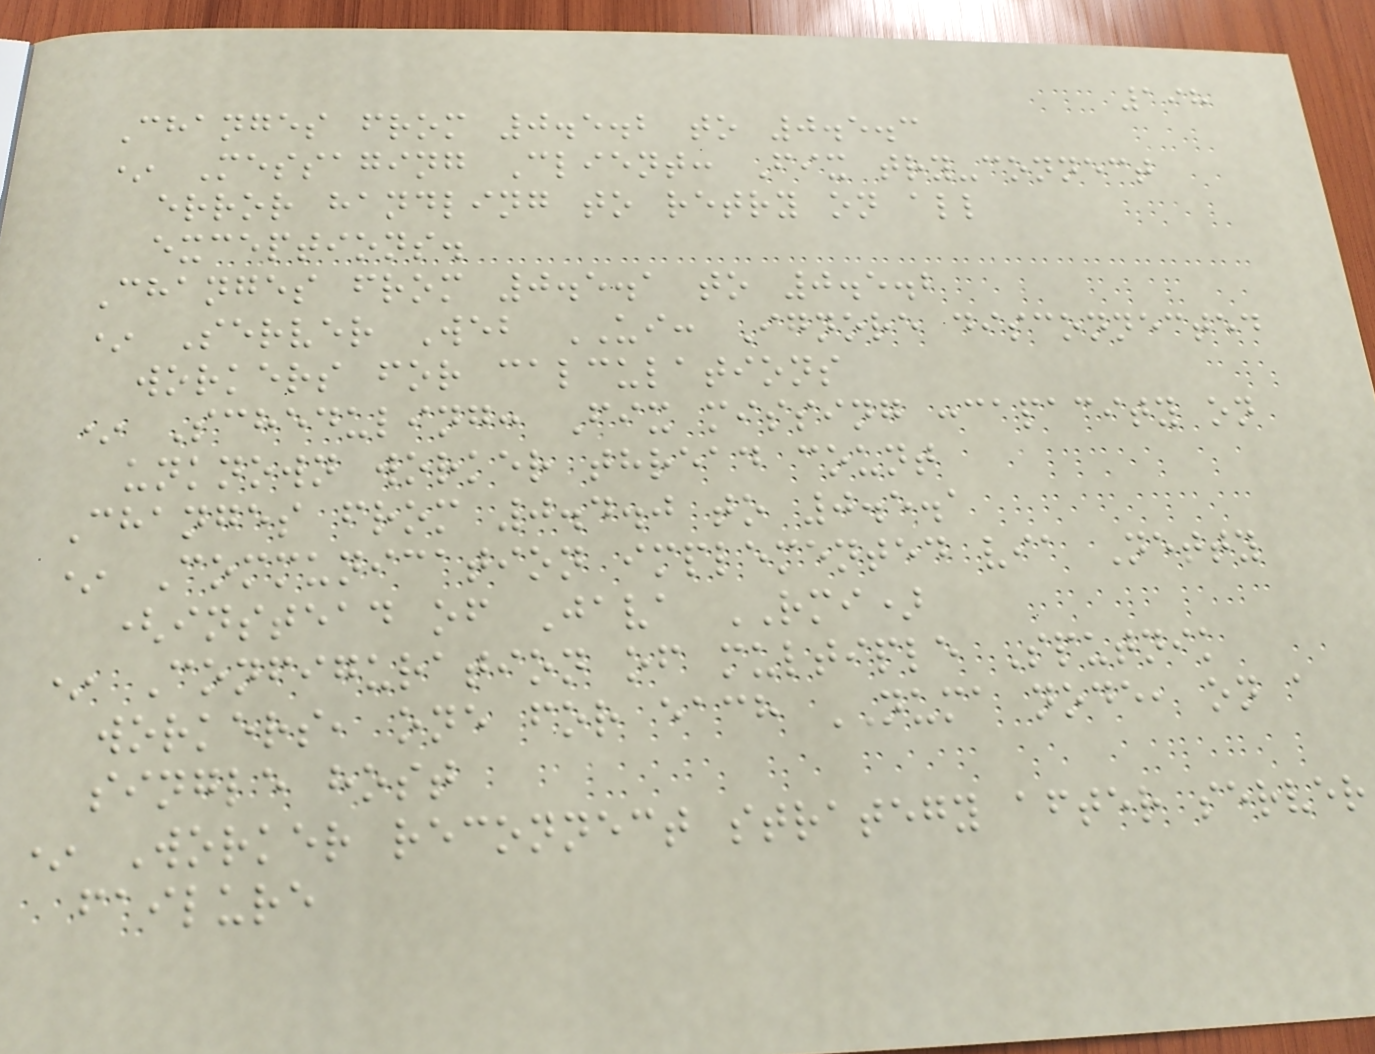198
Changes from 0.5.2 to 0.5.3
* Messaging Client: Fix try-connect
error handling to retry on all
exceptions.
Changes from 0.5.1 to 0.5.2
* Server Web UI: Ignore disconnected
workers for calculations
* Scheduling: Fix missing :capacity on
unknown worker thread count
Changes from 0.4.0 to 0.5.1
* Communication implemented via Netty
(instead of Java RMI)
* Configuration of multiple Sputnik
workers, one for each NUMA node, on a
single host
* Worker reconnect strategy after server
failure
